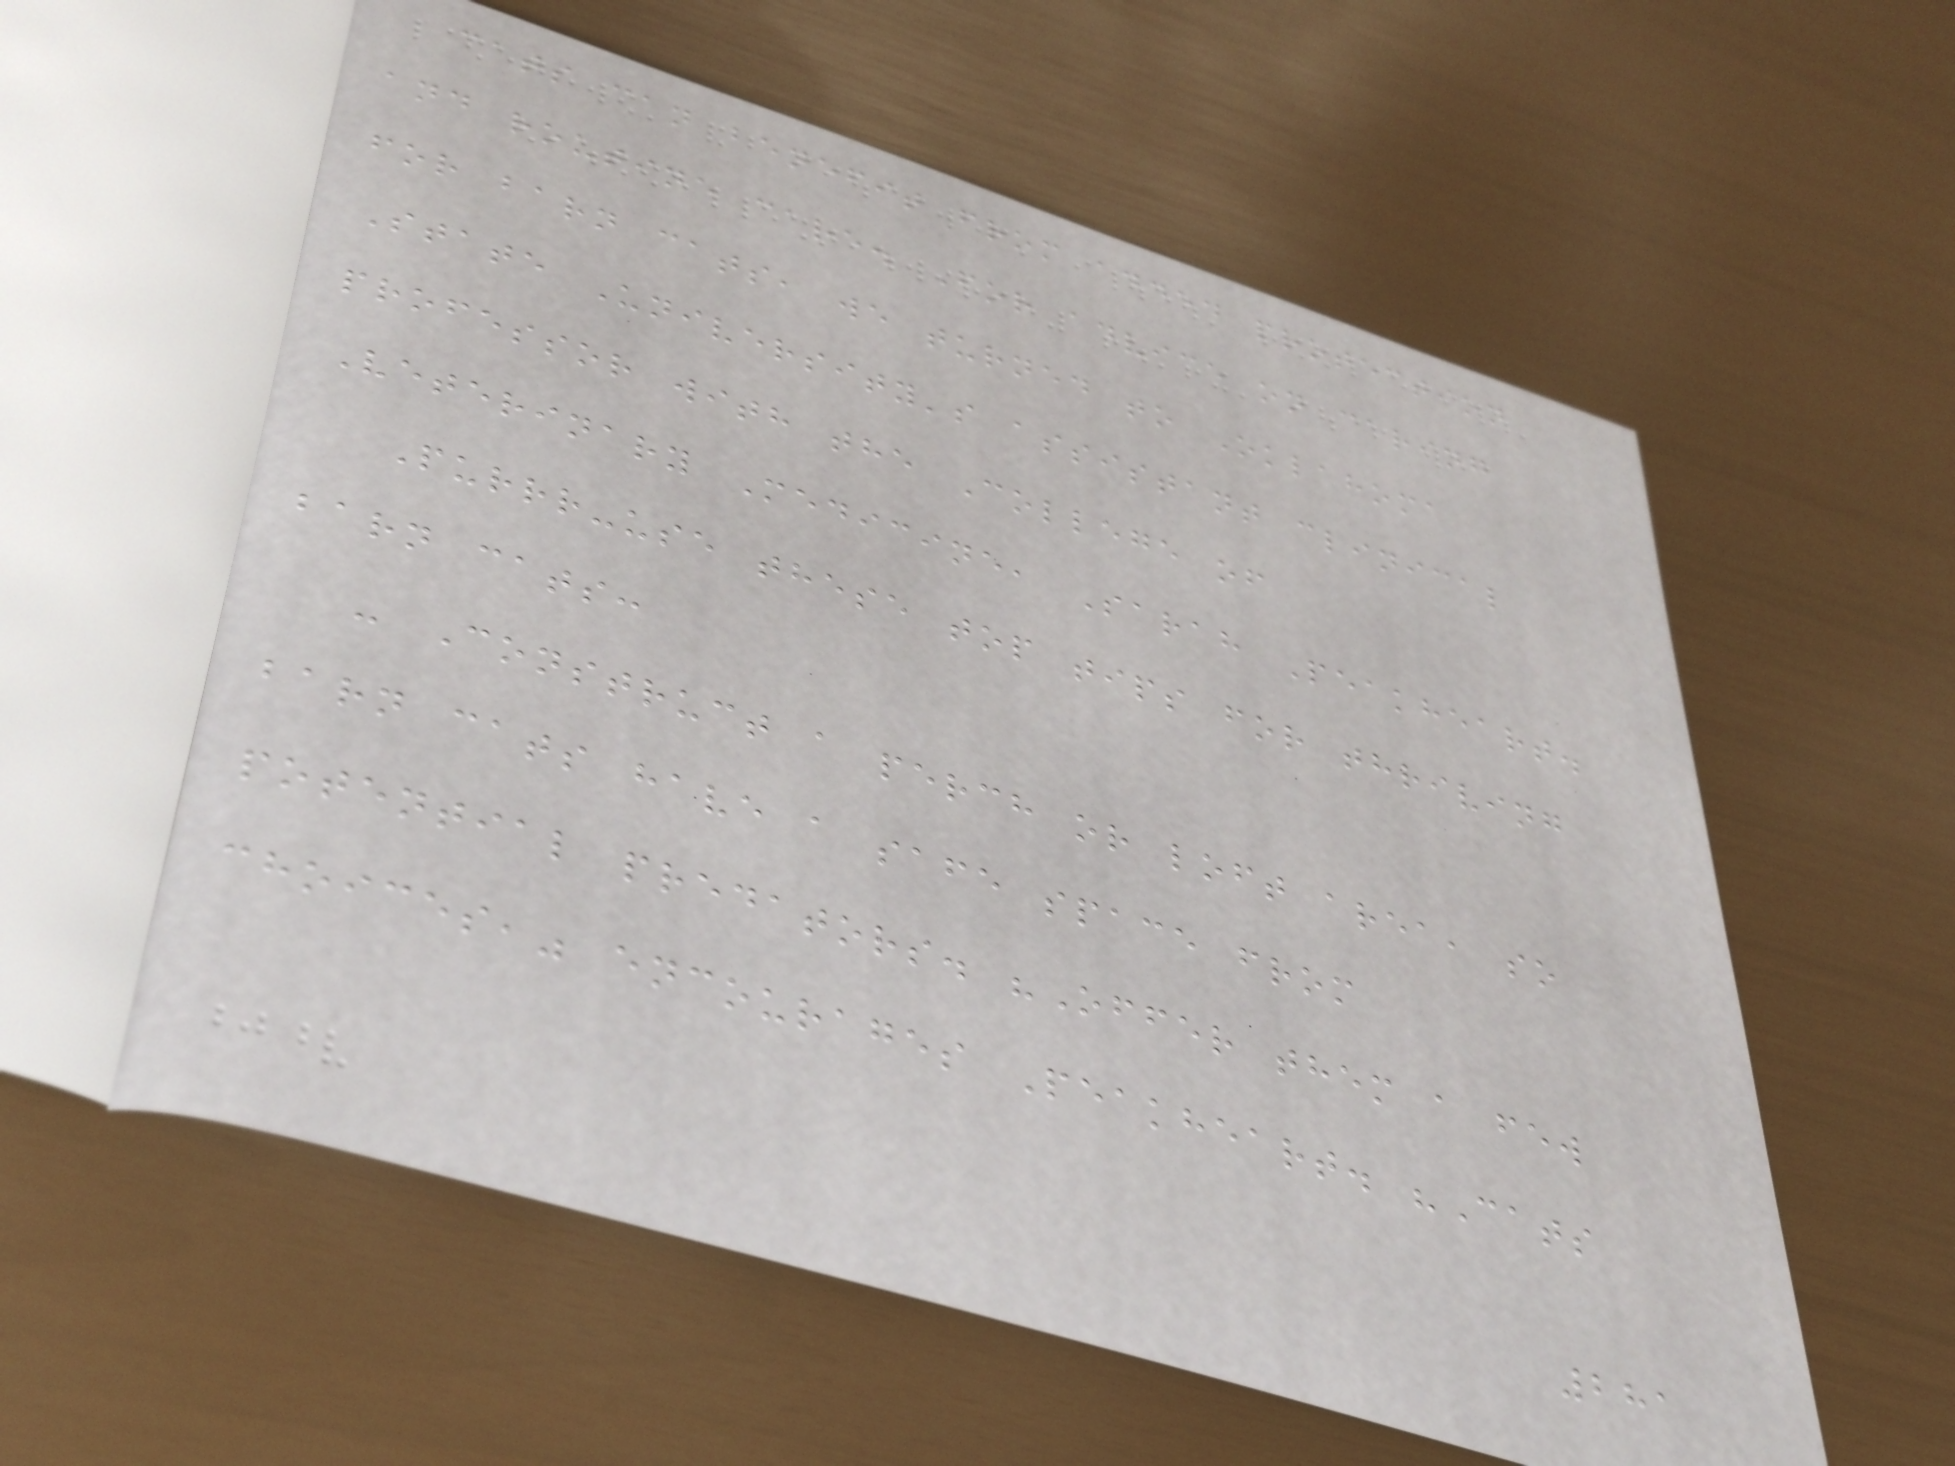cats can benefit from added protection
and routine care. For advice on caring
for barn cats, we turned to Oklahoma
State University's assistant clinical
professor with the College of
Veterinary Medicine, Sarah Peakheart.
Purrr-use these top tips for thriving
barn cats:
- Construct a perch or loft area, so
barn cats have a safe space from
potential predators. "Offer them a few
choices," encourages Peakheart. "Cats
281
